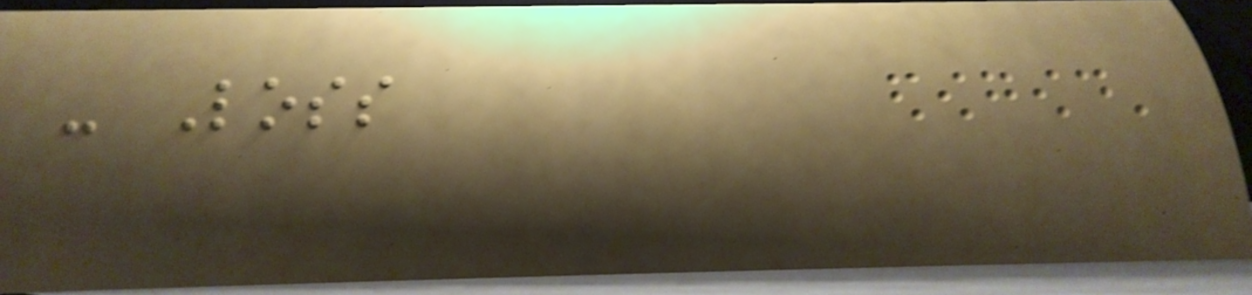- Loss
